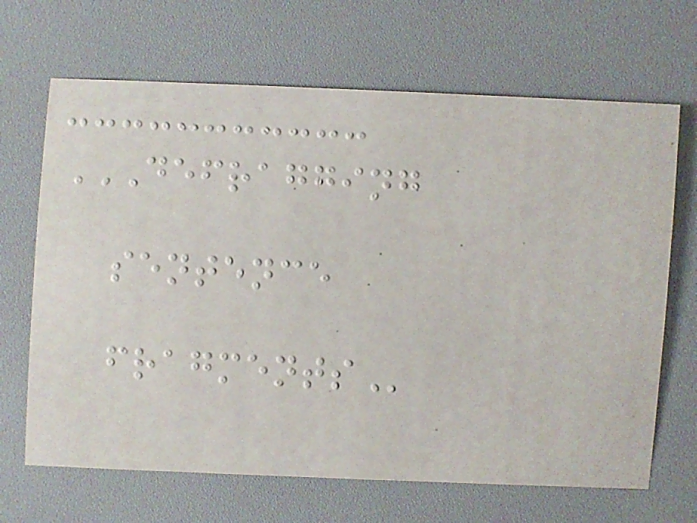DEFRAGGING
SENTENCE
FRAGMENTS
